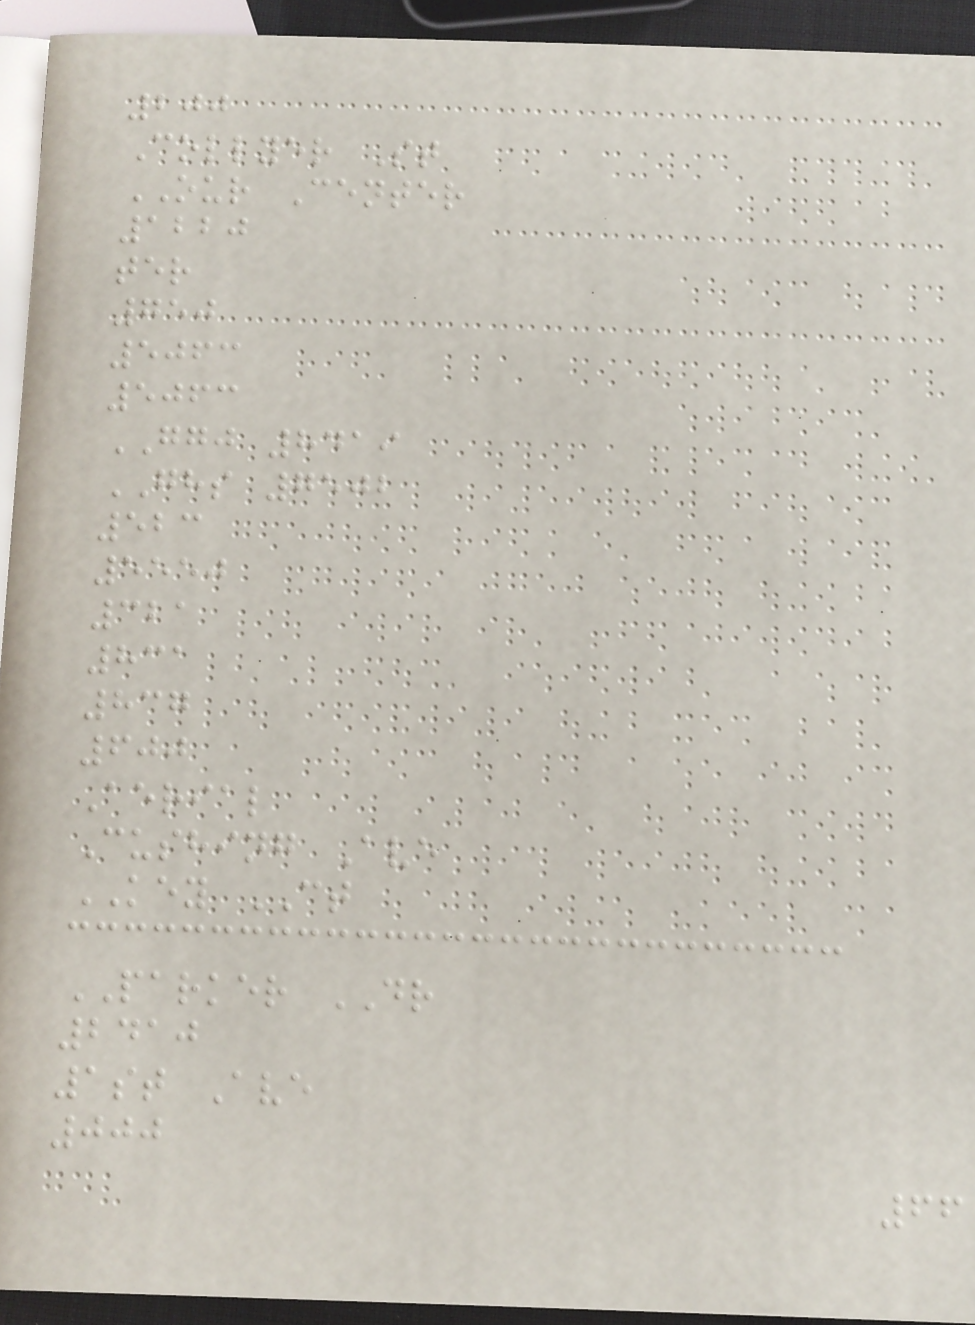200
Collyer St
OUR Center
1220
ter
750
5063
5063
GGJ 8419
GHS 7502
523
5550
321
831
837
600
Aerial
Cushing Ave
KEY CT
PARKER DR
2410
1st Ave
000
66
